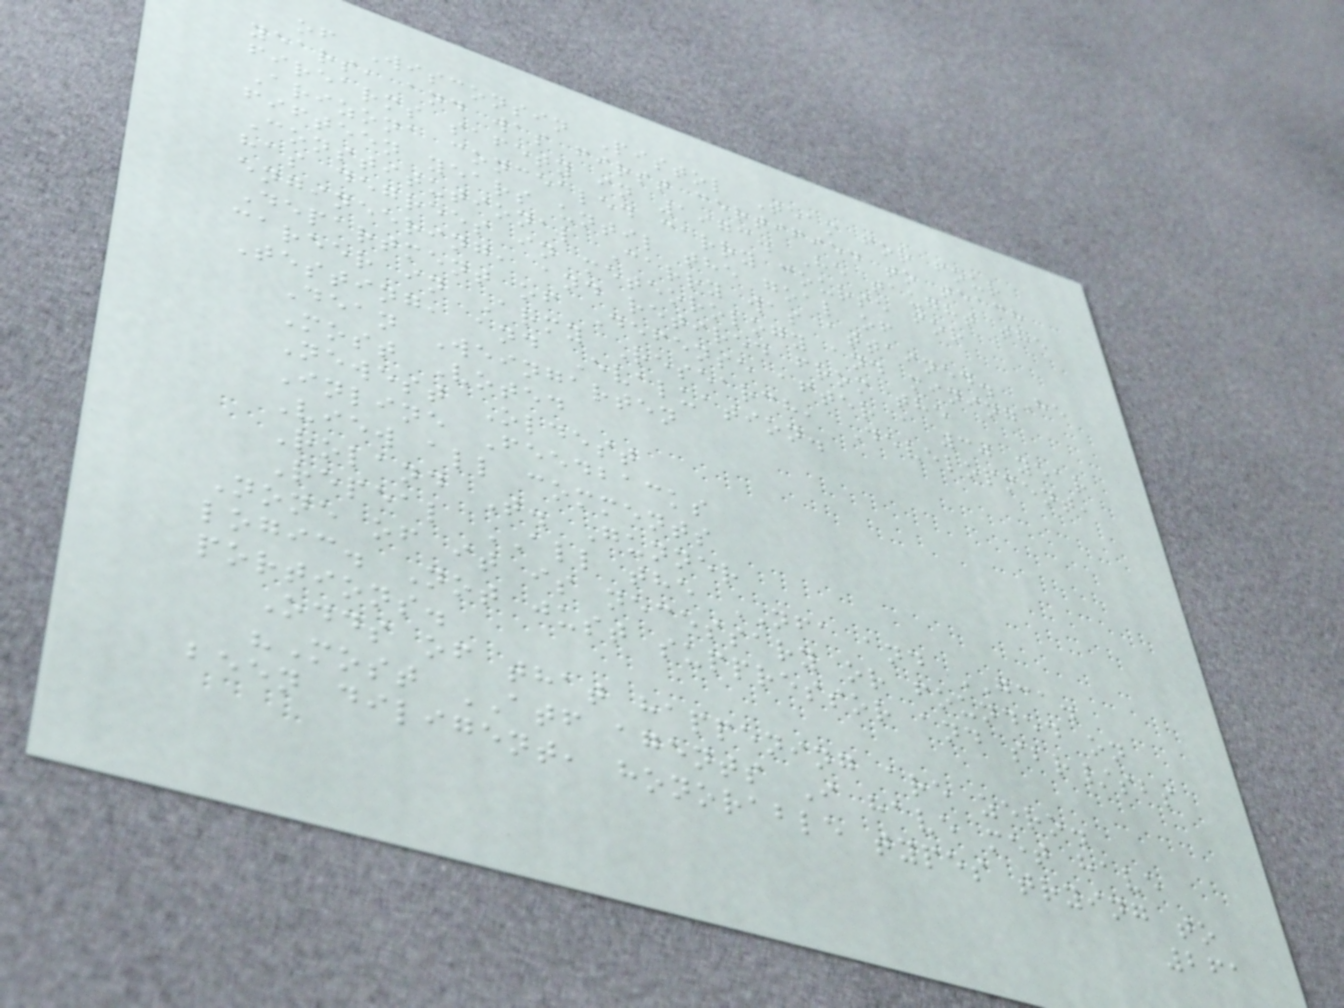of Wisconsin Pistol Team for four
years, and was first certified to teach
firearms safety in 1973. He taught the
Arizona concealed carry course for
fifteen years until the goal of
Constitutional Carry was attained. He
has degrees in meteorology and mining
engineering, and retired from the
Department of Defense after a 30 year
career in Army Research, Development,
Testing, and Evaluation.
Dean Weingarten
Most Voted
Newest Oldest
Inline Feedbacks
View all comments
Roland T. Gunner
Repeal ALL the NFA and GCA.
None of it is necessary or founded on
logic. Not just suppressor and sbr/sbs
portions.
Odds of that happening are zero.
"Most ATF agents I have met have
been diligent, honorable types trying to
261
